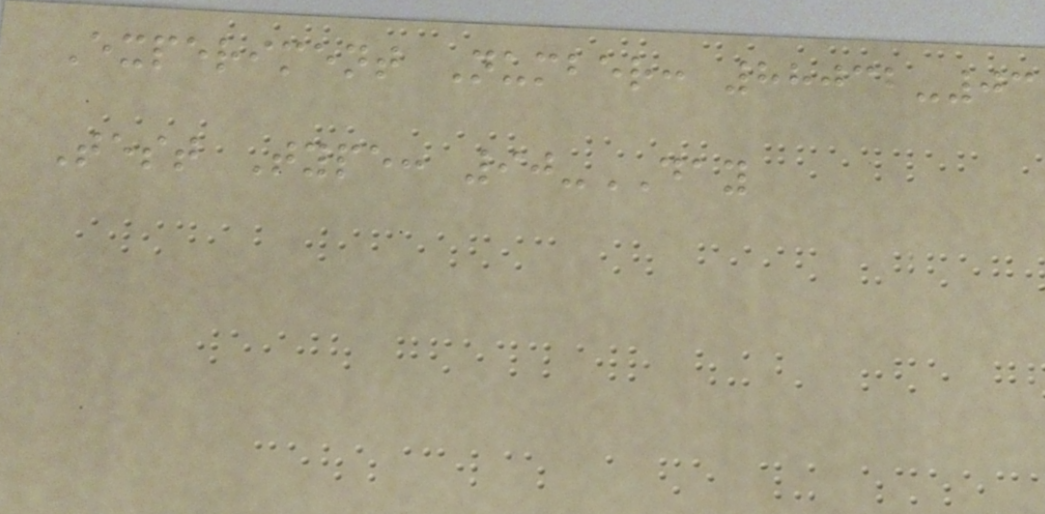Experiment Number: 88032-03
Test Type: 90-DAY
